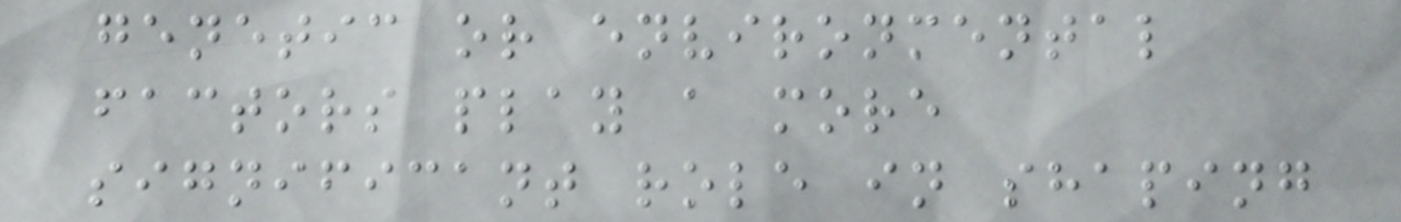genetic or environmental
factors play a more
significant role in shaping
